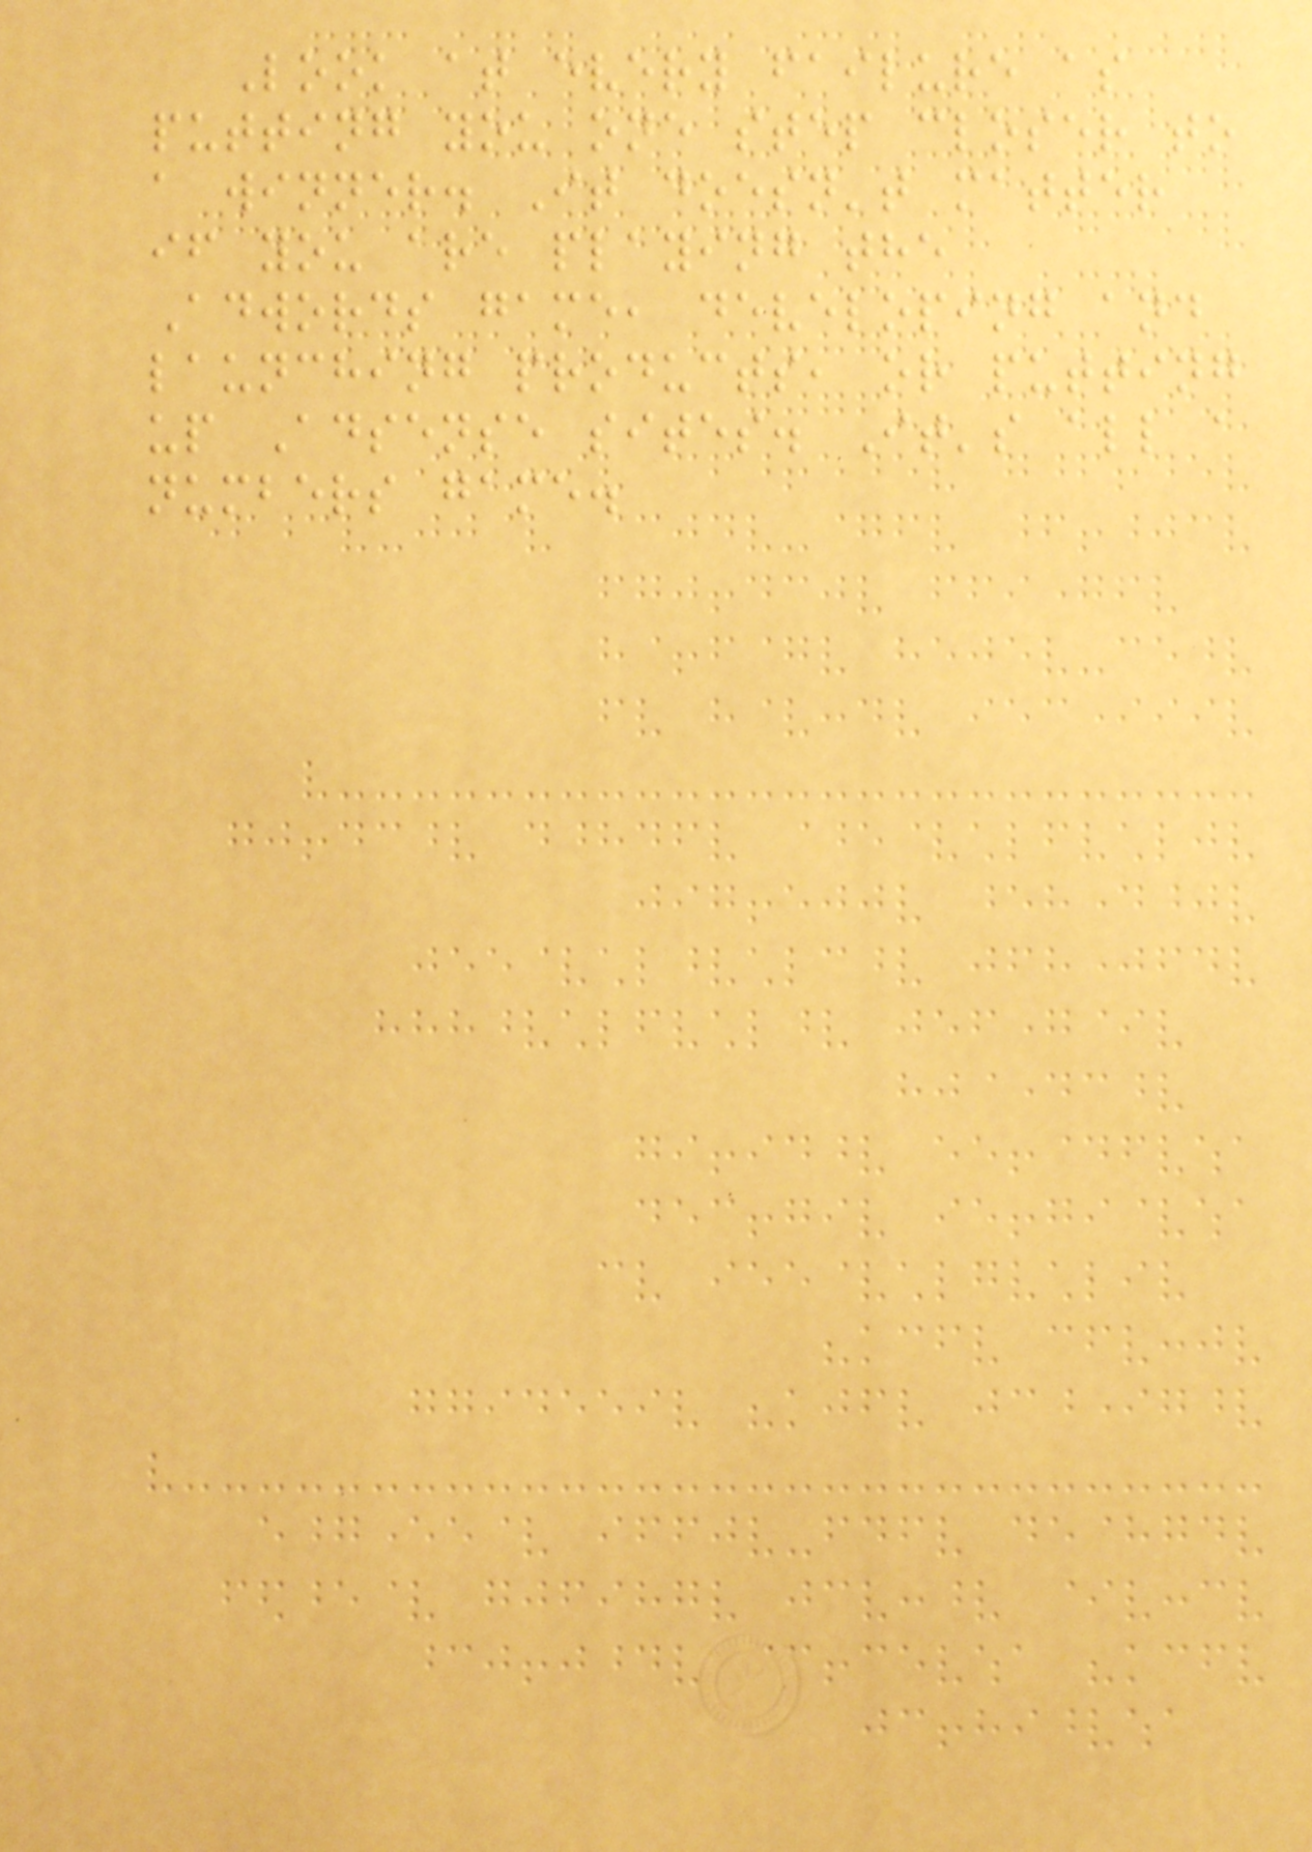Look at every failure as
putting you one step closer to
a winner. It doesn't matter
if you are playing the
Adwords game, developing and
launching products, or putting
up Adsense sites. It's all a
numbers game.
